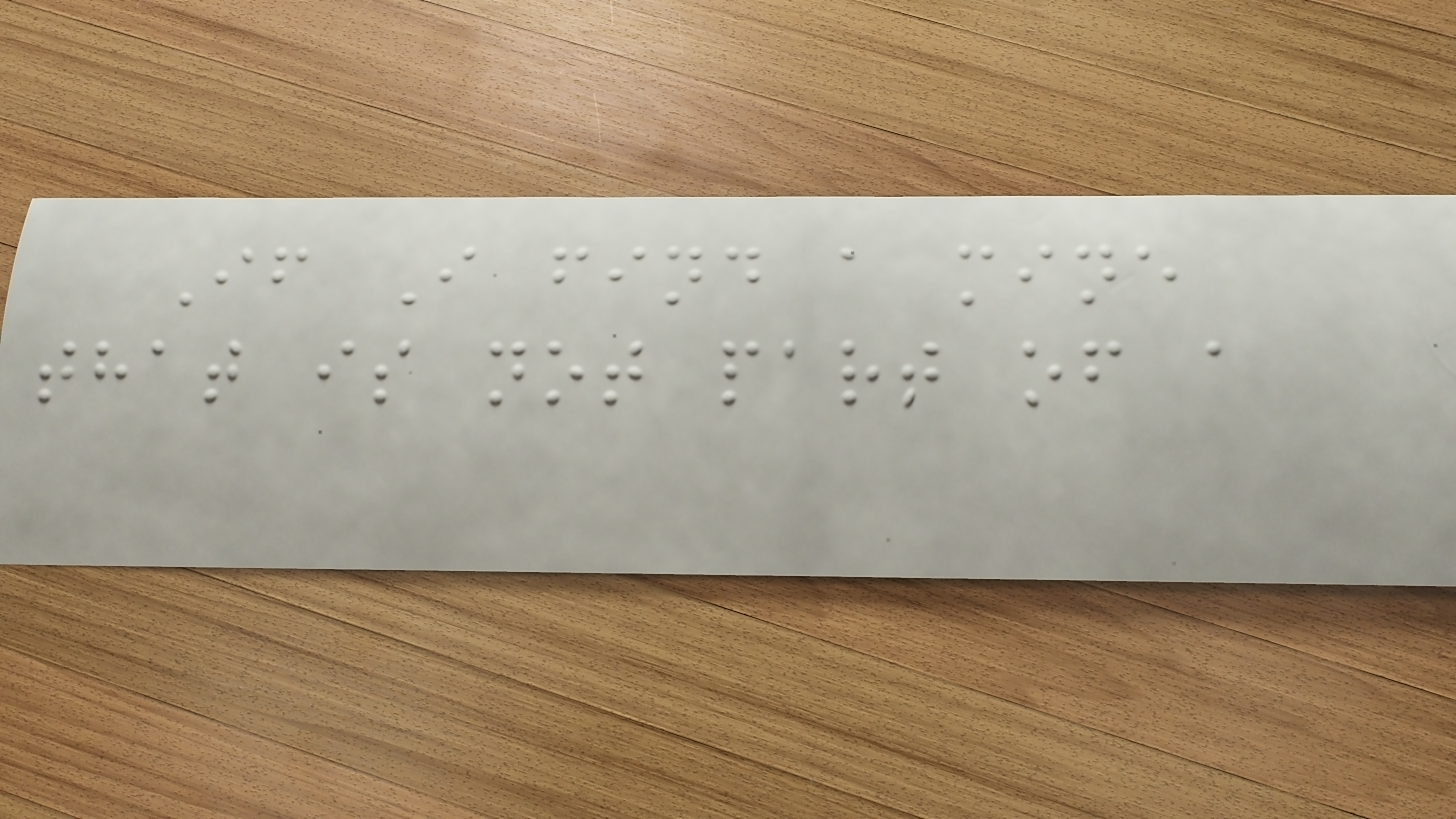If I find a mine
that is not part of a
